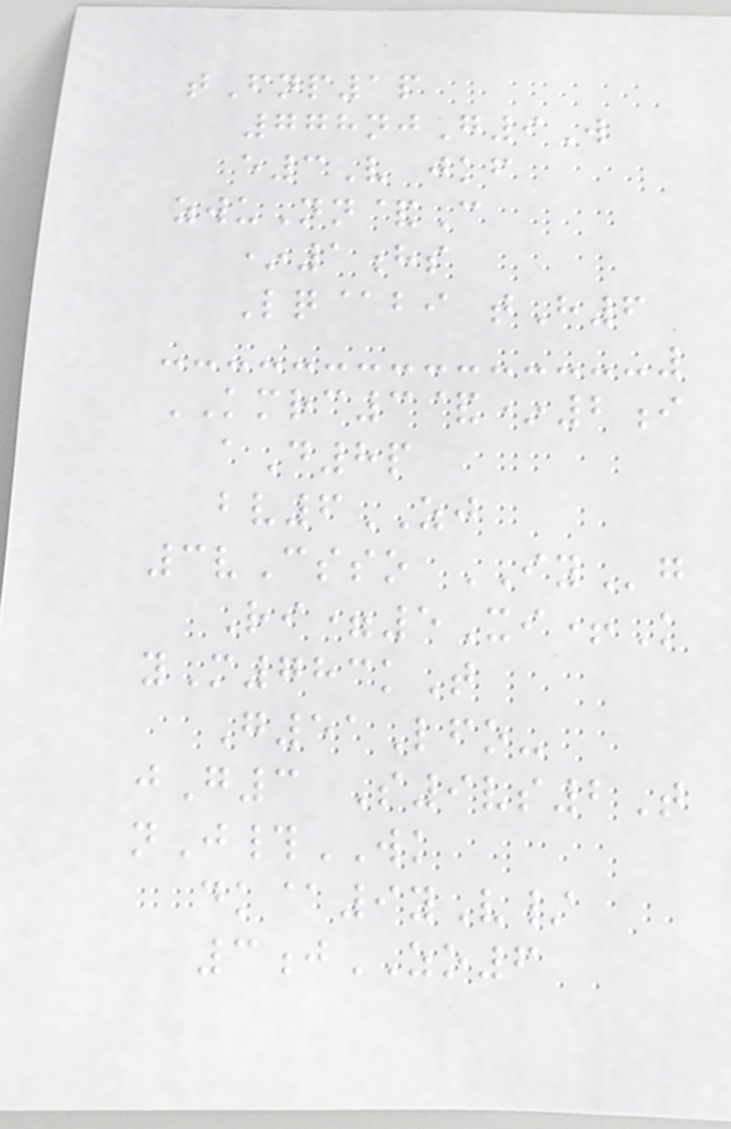tFnp1p
778njG9W
e3V jkf
zwuNn&C
*1hs
Lq@bi tH6
KMRC3&*2i
aD8p
bv6ZJ
3vCsso IYg
Ri=5Xi+K
yM783kT
G51Lfo-
jG3 S9vs2T
nJ#WK
dk@9yV/
3jZO6
